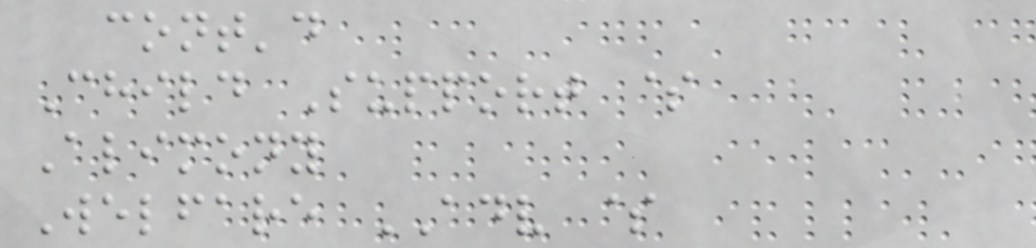cont'd
Child Support $
Alimony
Welfare ADV $
